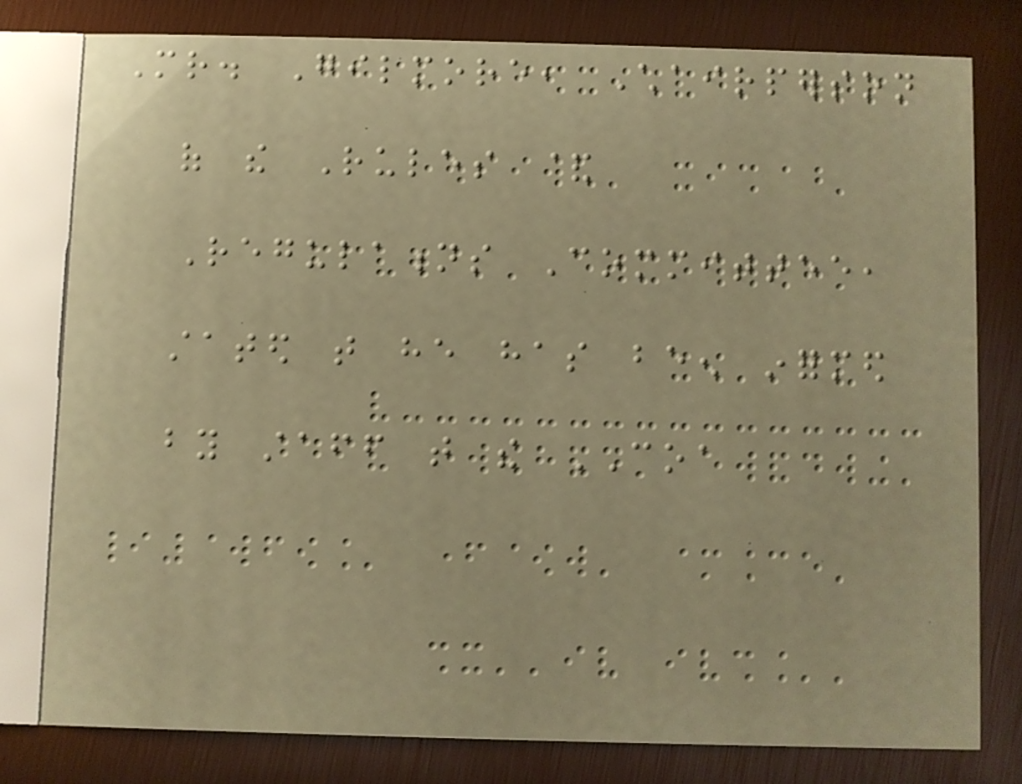Mr. Gilmore, Chairperson
of the Rules &
Regulations Committee,
stated that he has been informed
by staff that the COA
